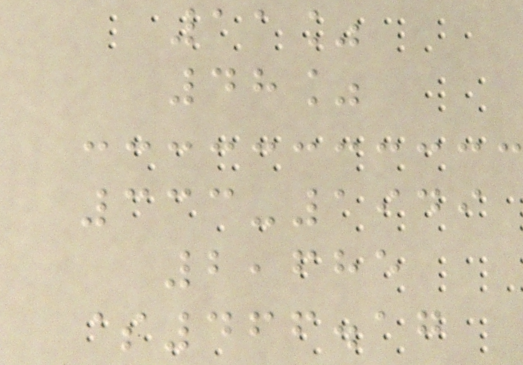11%
48%
333-1949
2,685
$466.17
